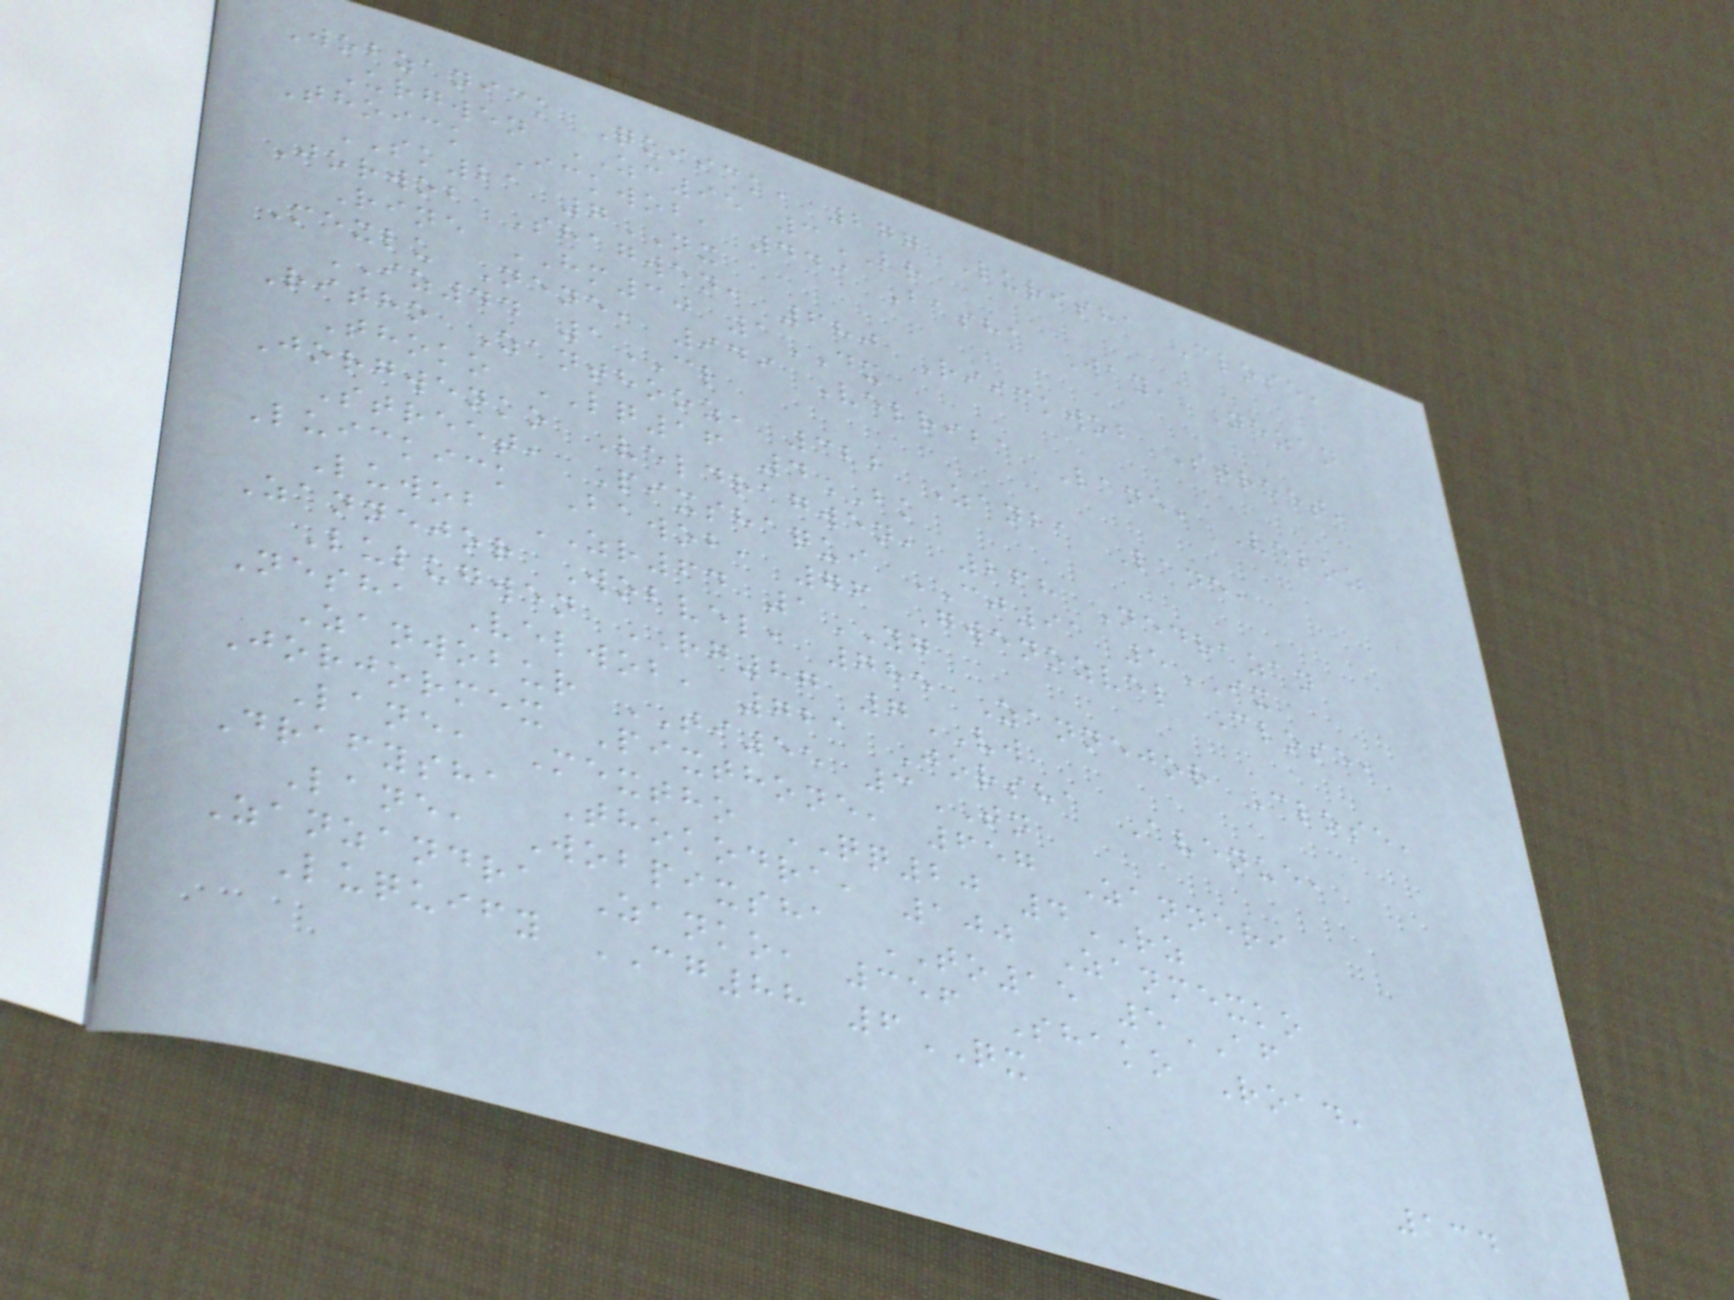Wobzanick Quiick, 277 Lurisha Close,
Urgwen ZC95 3BR
Thoick Ickwob, 449 Basha Way, Nezan
SK21 7NX
Jorwob Shagwen, 680 Riickwob Street,
Rine HM30 1DX
Mexlu Nene, 949 Velriba Lane, Veloz
IZ44 1CL
Ritho Zanthooz, 322 Zanba Lane,
Thoko LQ16 4BK
Jorgwenko Veldragwen, 268 Nedrazan
Street, Pixshaqui CJ91 5IX
Luickick Bawob, 76 Gwenozvel Close,
Luwob ZR64 1YG
Zannejor Wobvel, 785 Zannejor Close,
Lulugwen RG87 7VW
Nesha Velwob, 721 Jorsha Avenue,
Zanwobur TI55 3TN
Jorjormex Pixthone, 657 Zanneri
Lane, Mextho QQ20 4RZ
Drafysha Thokodra, 100 Zanmexko
Lane, Wobpixsha TO15 5AF
Zanzandra Zanko, 356 Shako Road,
Luquify CG88 6QX
134
